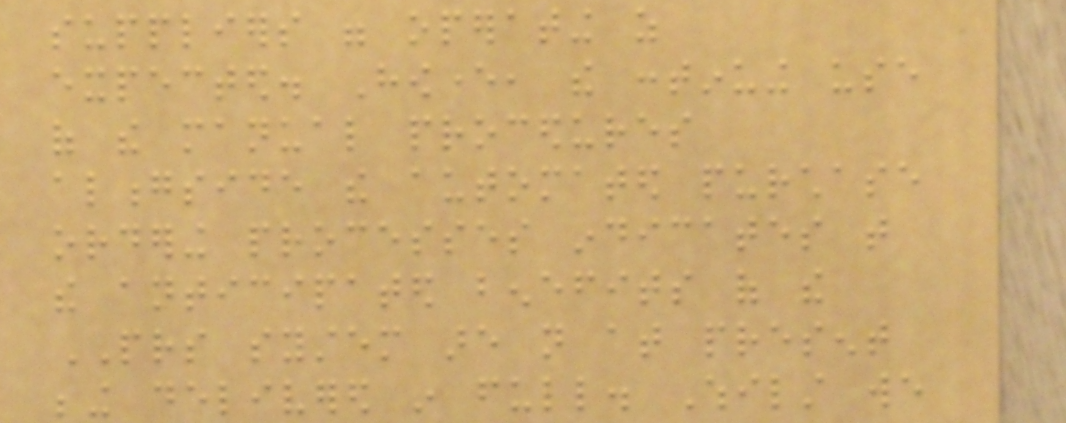suppliers were operating as
expected. However, the continuing use
of the manual procedures
alongside the automated purchase
ordering processes indicates that
the anticipated benefits of the
PRS system are not at present
being delivered in full. Whilst we
